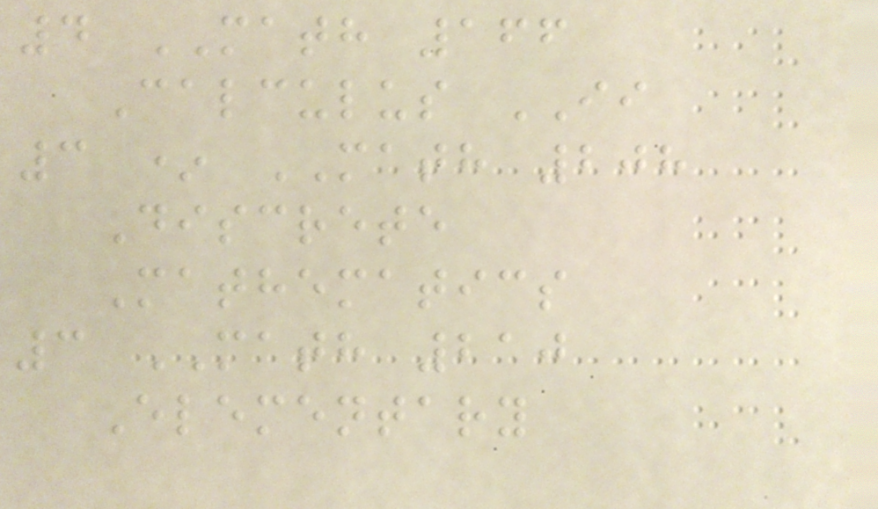4 MATH 166
Calculus II
3 * MATH 208
Discrete
Mathematics
3 MATH 210
Elementary
